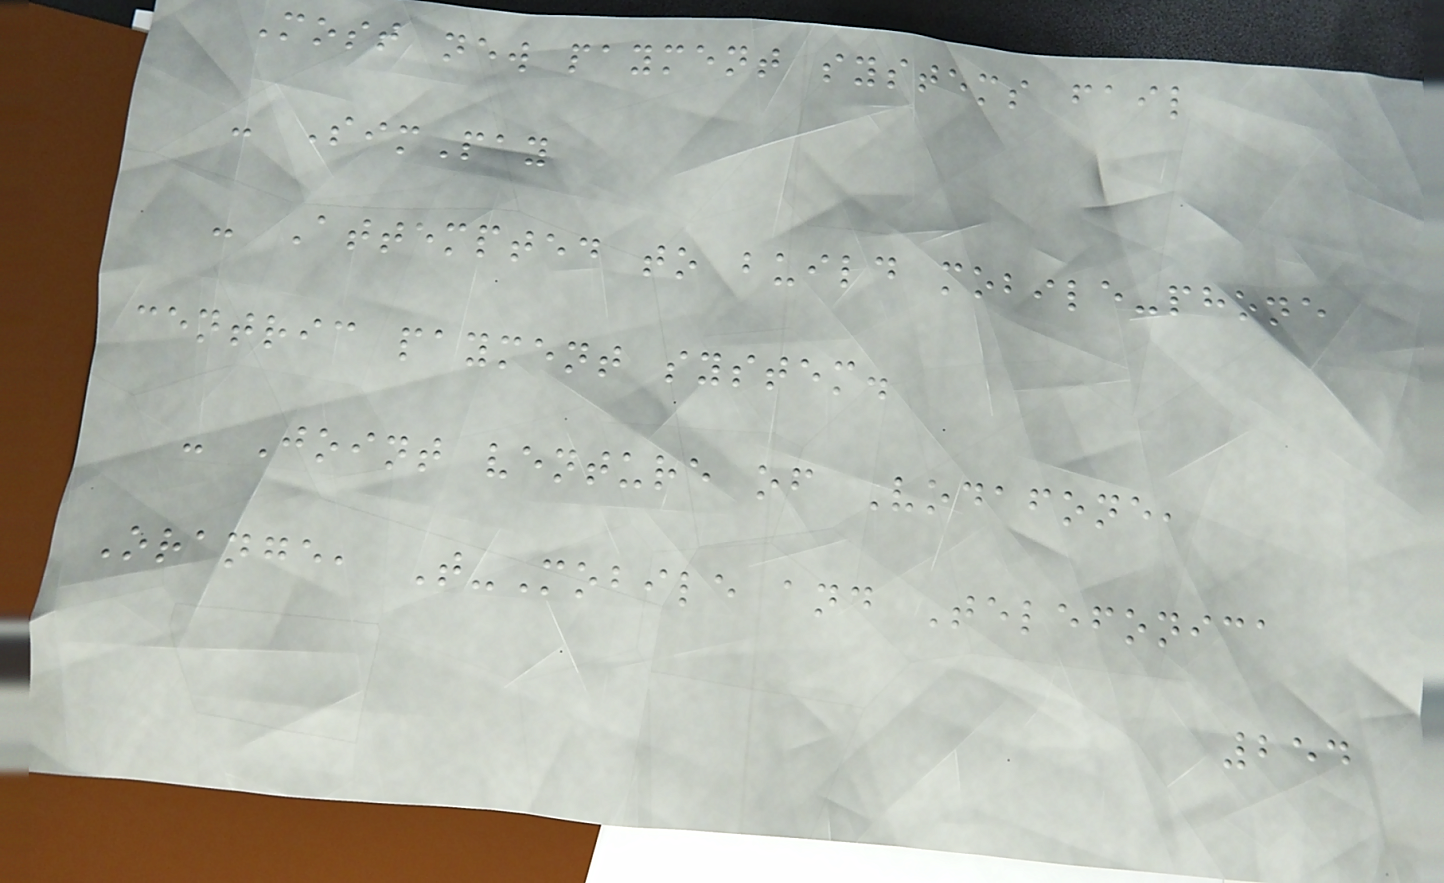Most new payment systems fail
- SimPay
- Attempted to build mobile-phone
centric payment system.
- Joint venture of Vodafone,
Orange, T-Mobile and Telefonica
254
